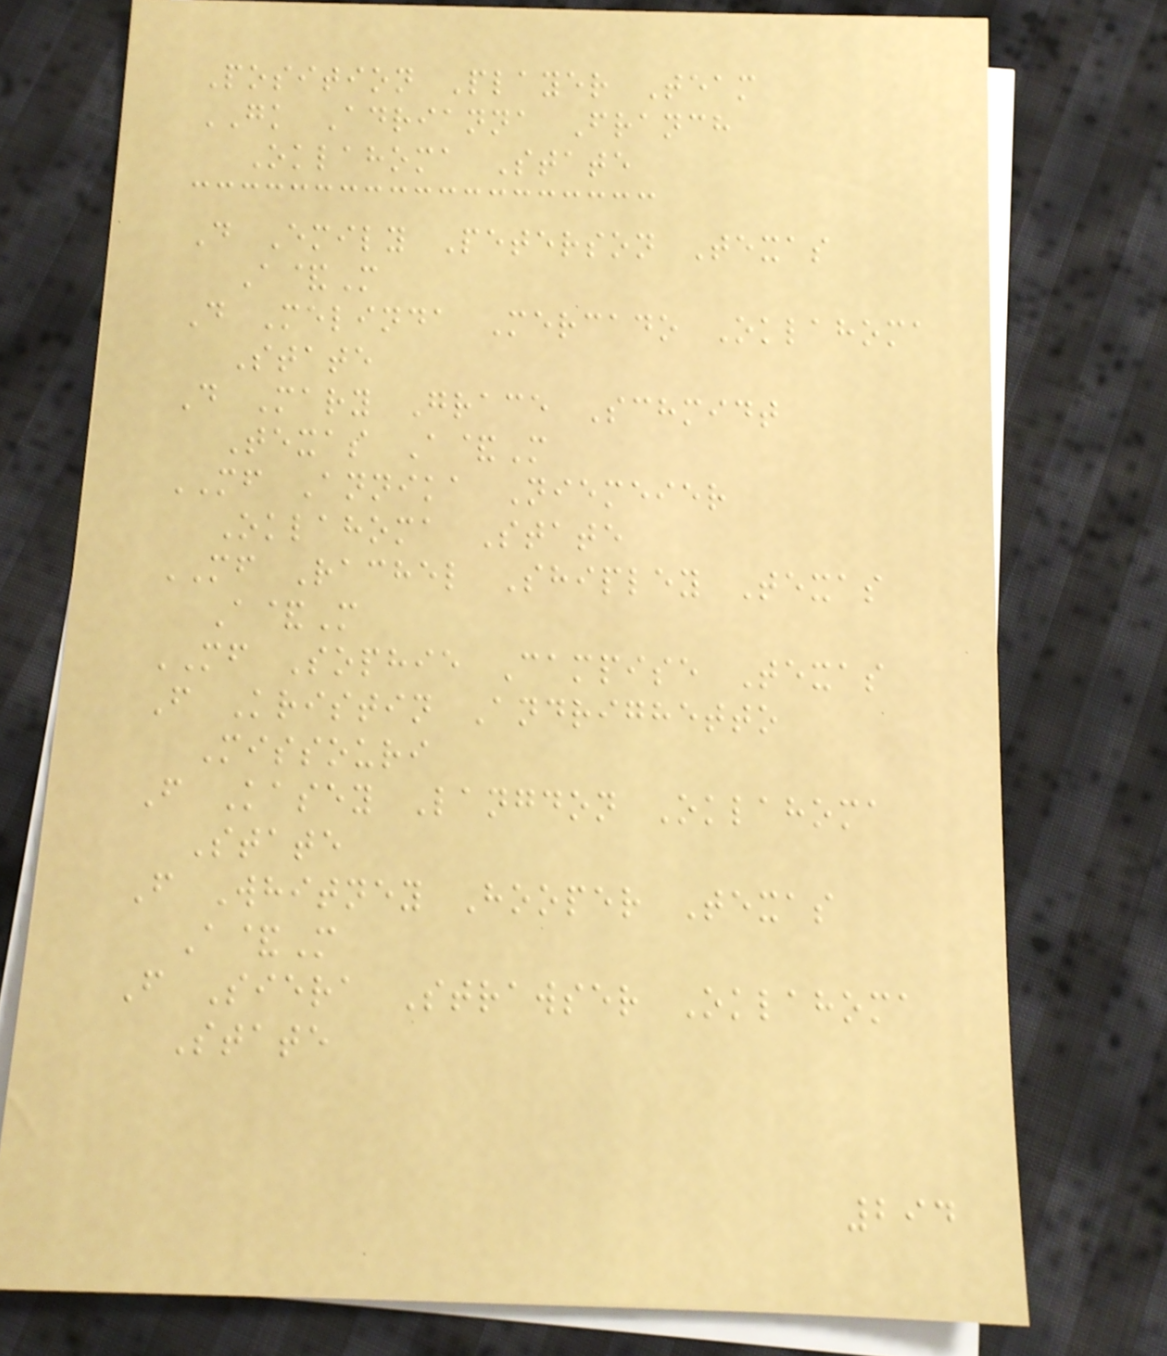Position Player Team
GK Adrianna Franch
Oklahoma State
D Emily Peterson Texas
A&M
D Melinda Mercado Oklahoma
State
D Mary Grace Schmidt
Texas A&M
MF Annika Niemeier
Oklahoma State
MF Rachel Shipley Texas
A&M
MF Sophie Campise Texas
F Kristin Andrighetto
Missouri
F Kasey Langdon Oklahoma
State
F Whitney Hooper Texas
A&M
F Siera Strawser Oklahoma
State
294
